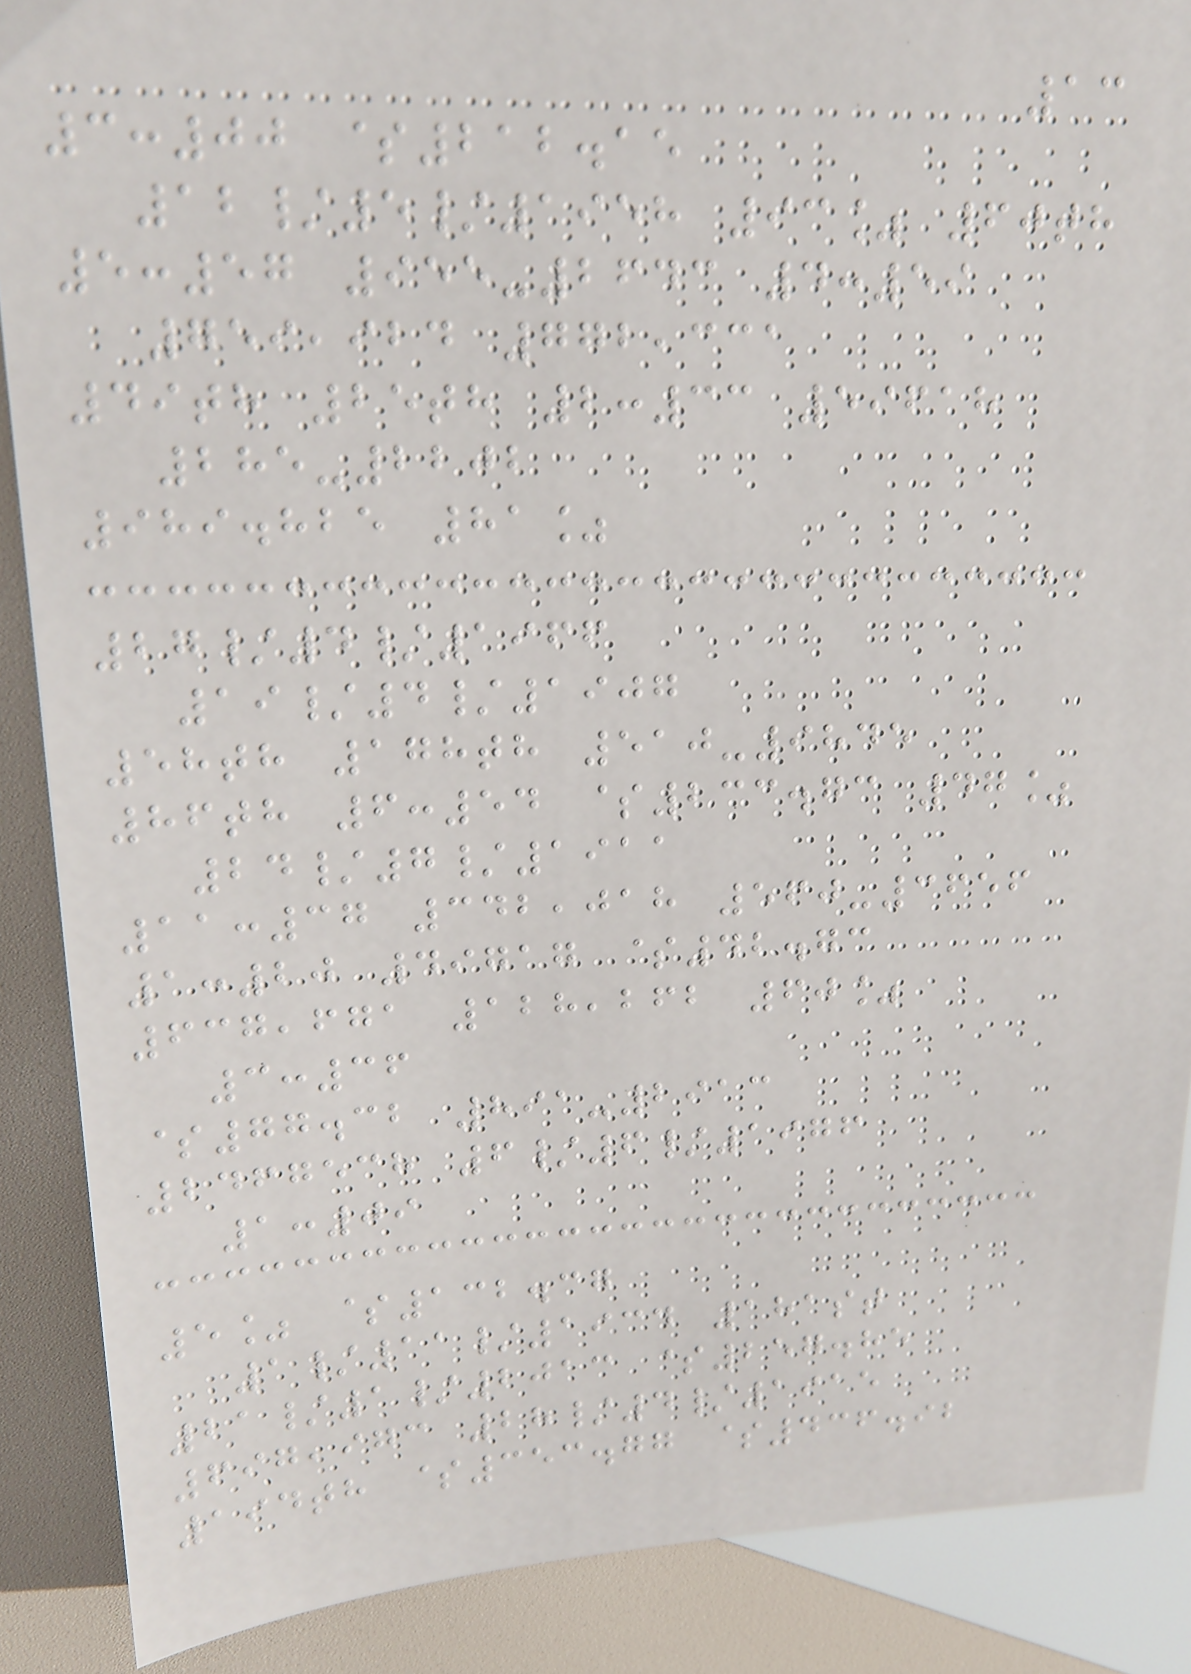13
3:00 $212.15
12/5/1958 93% 60th
5:57 955-2643 4:59
759,924 772,331
49th 25th 2:33 59618
285-2202
989.825 81%
27/4/1966
19/4/1907
58th 178th 510-9845
86th 6:54 $233.73 47%
24/7/1911
11:37 342,018 560-3656
1:20 49717 $42.73
637,671 128,262 60%
3:36
$77.32 891-2913
2467538 6/6/1976
1:09
5% $132.37
1/11/1934 181st
21/1/2013 $257.85
697,973 28/4/1915
194th $353.77 $436.92
